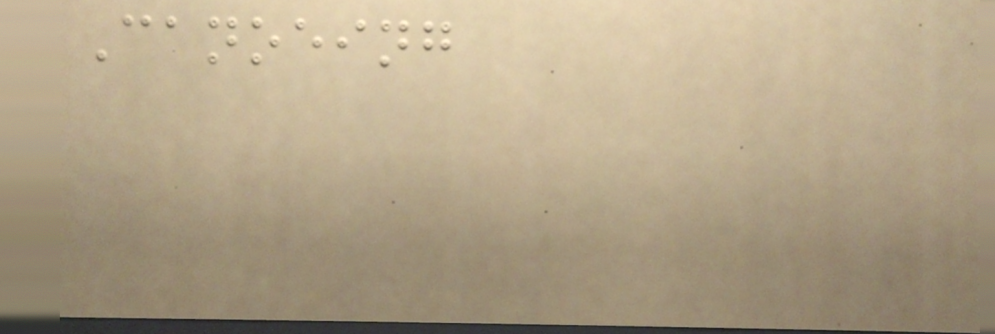Canoeing
